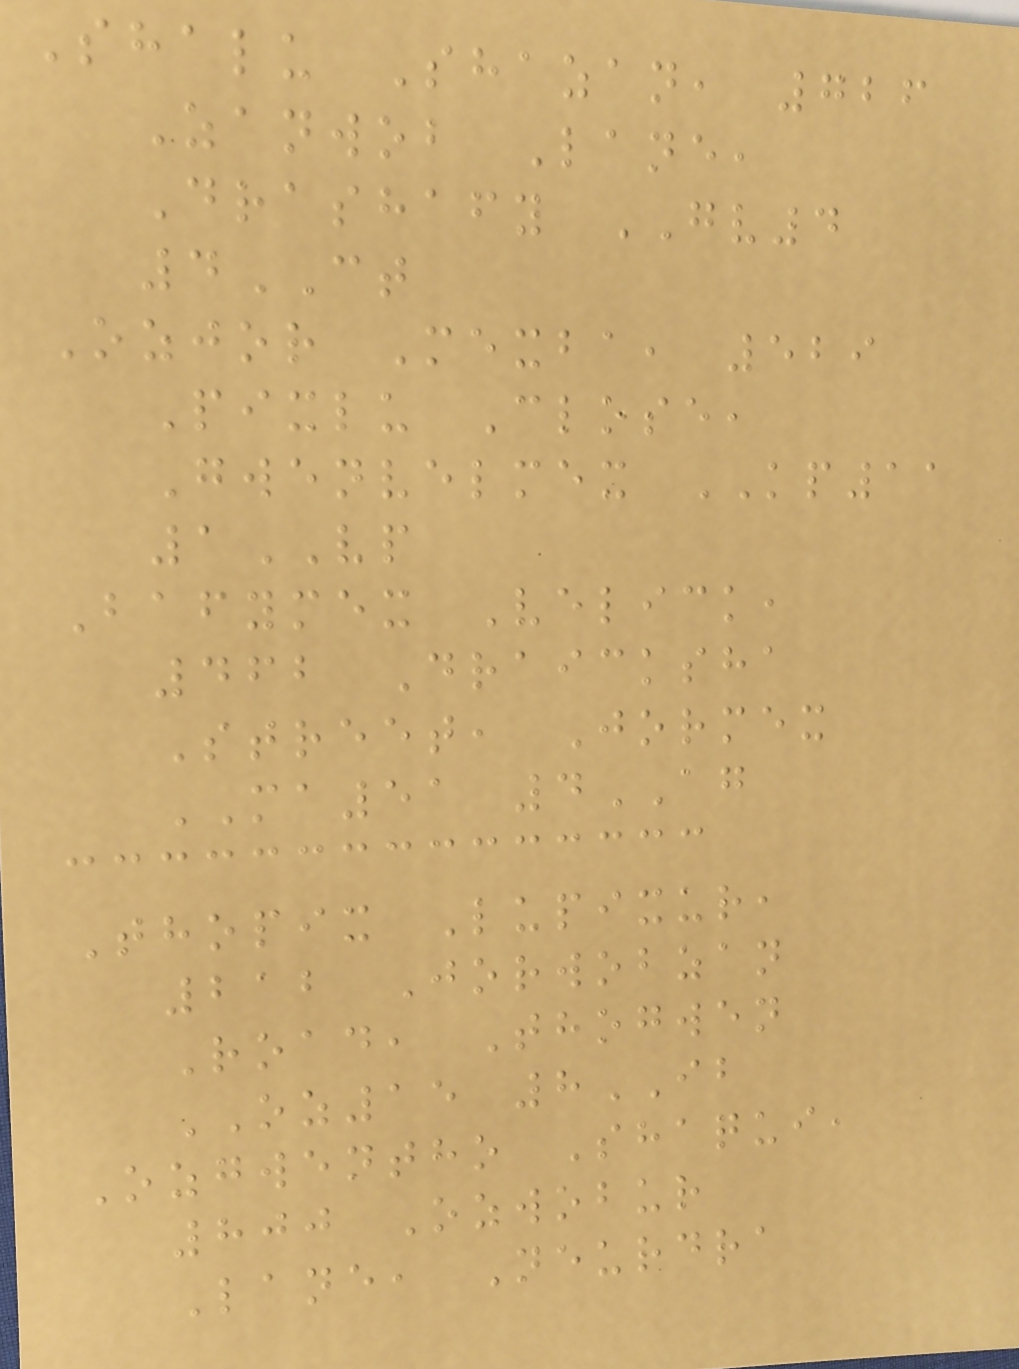Shalu Shazan, 726
Zanwob Lane,
Drashafy GV4
4CT
Ozjor Mexba, 529
Pixlu Close,
Gwenvelmex KP11
1VP
Bafymex Velick,
462 Draicksha
Street, Jormex
MA51 4AG
Thopix Lupixur,
212 Jorwobzan
Road, Thogwen
OZ15 8IB
Ozgwentho Shaqui,
800 Ozwobur
Lane, Neurdra
